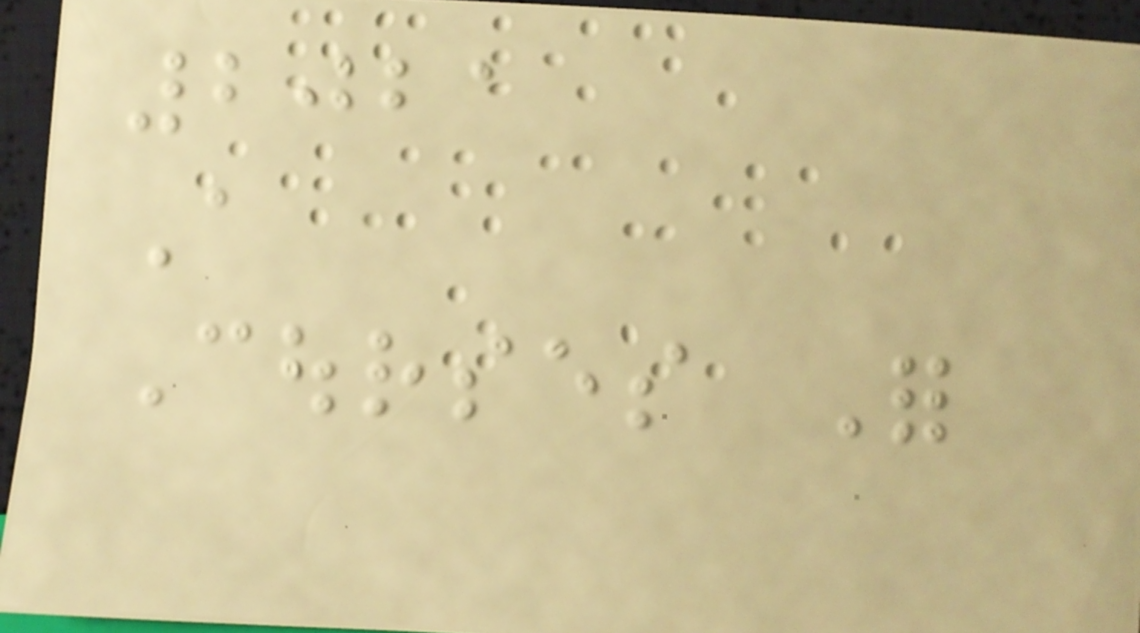2021
A
Courses For
